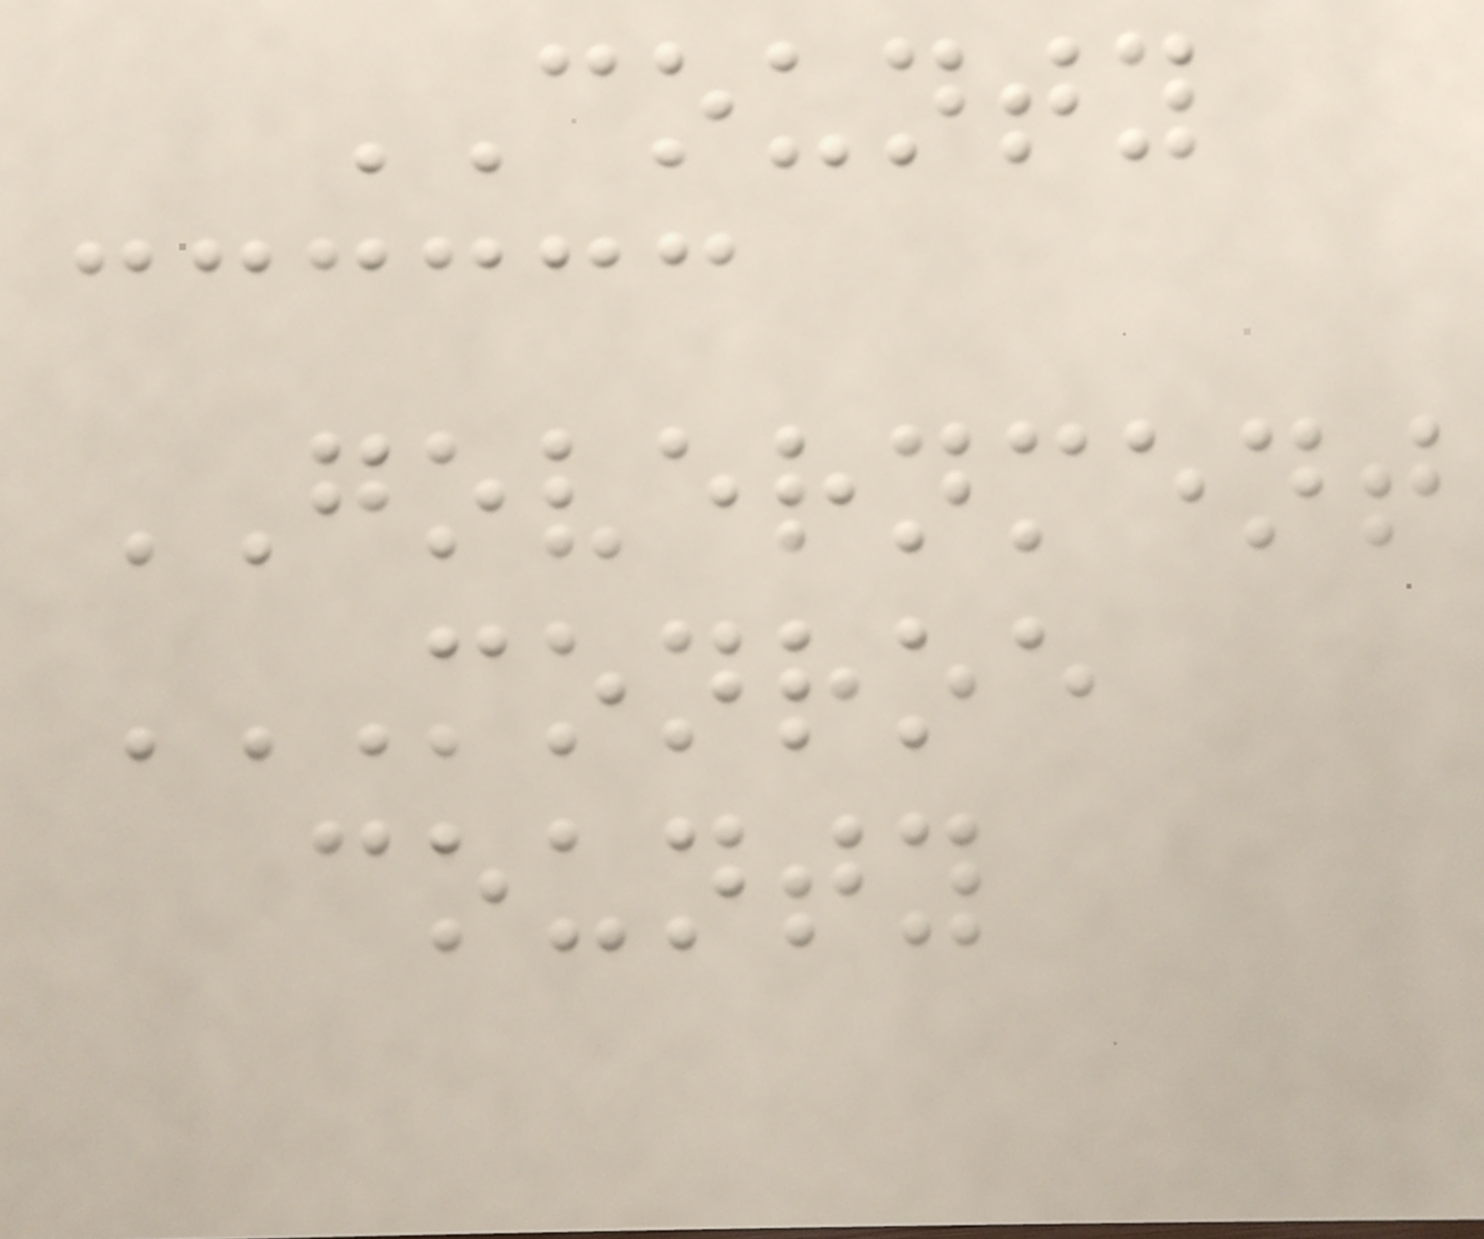COUNTY
GOVERNMENT
MONROE
COUNTY
